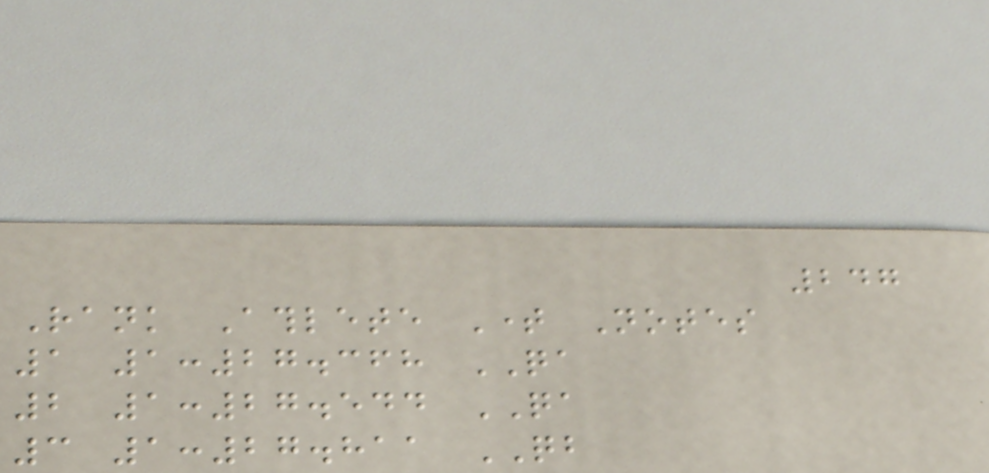247
Rank Athlete Time Notes
1 1:27.368 QA
2 1:27.544 QA
3 1:27.811 QB
